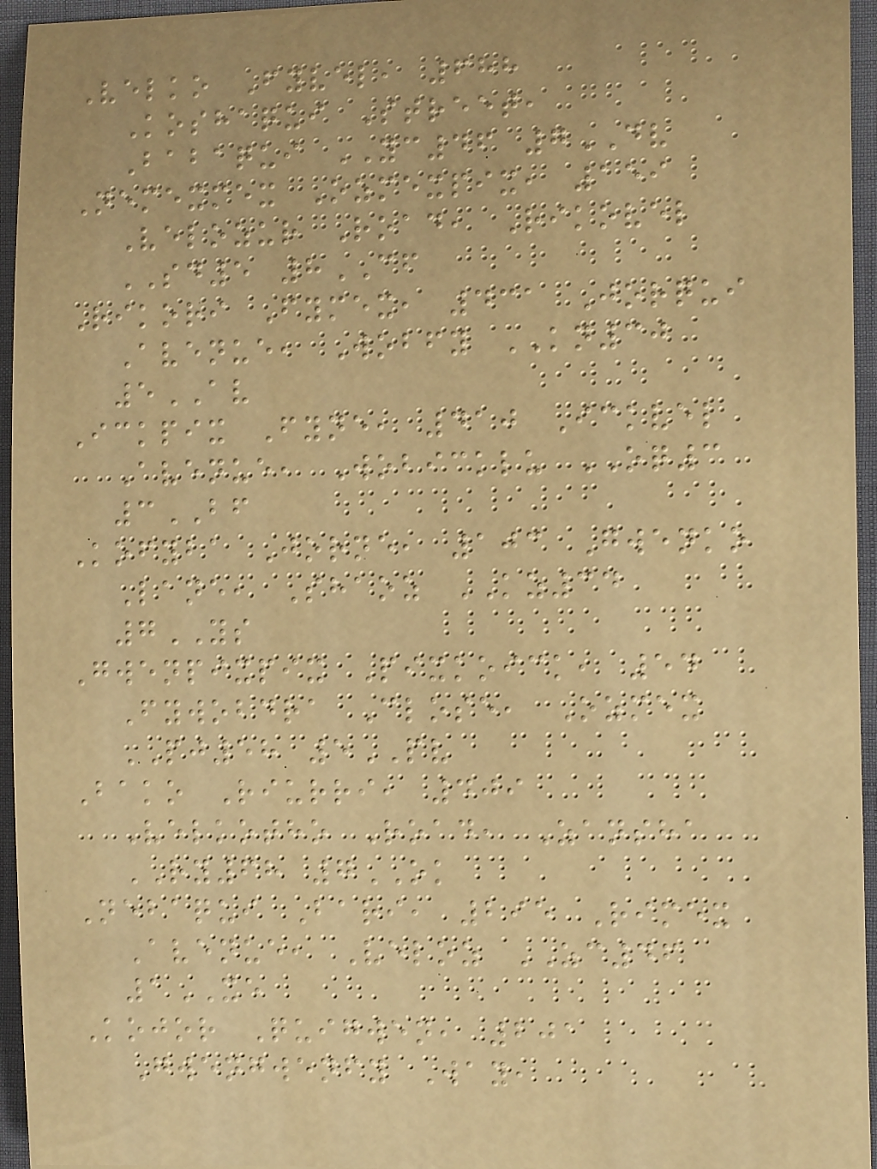Velko Fyvel, 688
Koshaqui Street,
Babaqui YC46 7DV
Nemexmex Ozmexpix, 159
Velozur Road, Rikovel
SD5 8CF
Rikori Fymex, 431 Jorqui
Avenue, Wobfy KN30
5AV
Ickpix Fyne, 410 Ickvel
Avenue, Wobicklu OQ3
3BF
Kofyba Jorne, 103 Gwenko
Lane, Shaoz KZ34
7YS
Gwenpixpix Pixkoick, 54
Fywobdra Close, Ozmex
PJ58 5PV
Bako Riurri, 409
Velkotho Road, Zansha
RY68 7OK
Nebaqui Bari, 295 Rimex
Avenue, Veloz ZC46
1XE
Kojor Quigwen, 201
Gwengwenfy Way,
